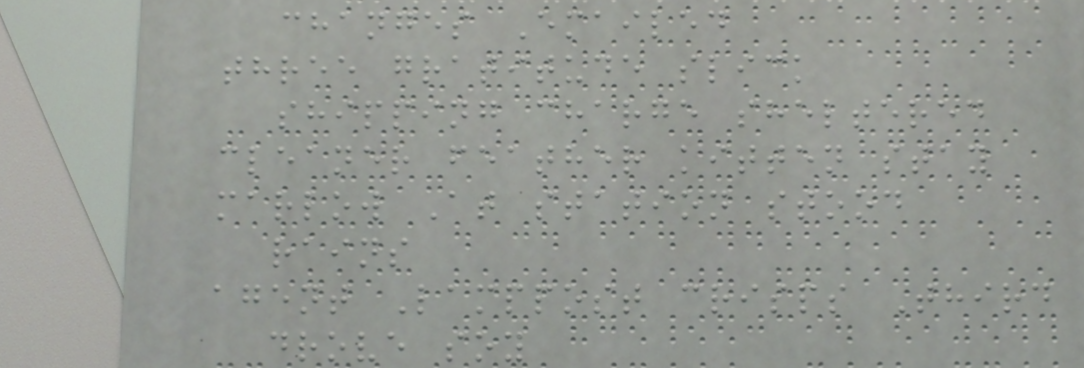changes Emailed
three gratitude slick
shipping charge sheltered
cleaner feather kitten stay
marlow At station stood
rains
agent Lamppost crisps Third
drove soy
